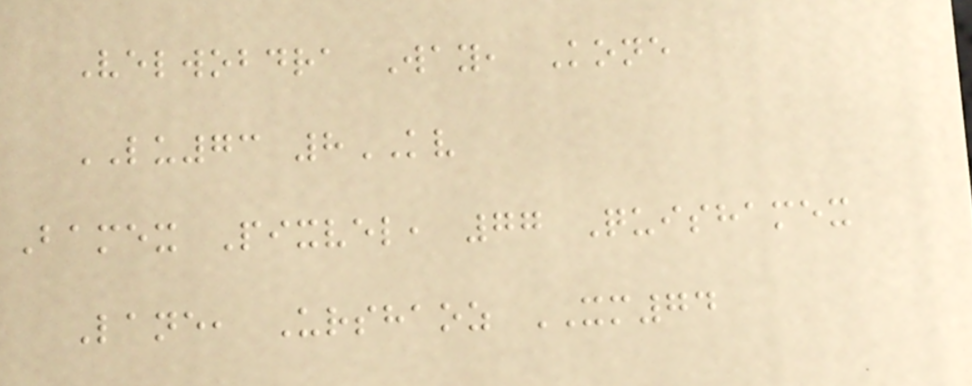Velwobdra Way, Kone
LU73 8KV
Bamex Pixvel, 77 Quishamex
Lane, Urshaoz XM74
